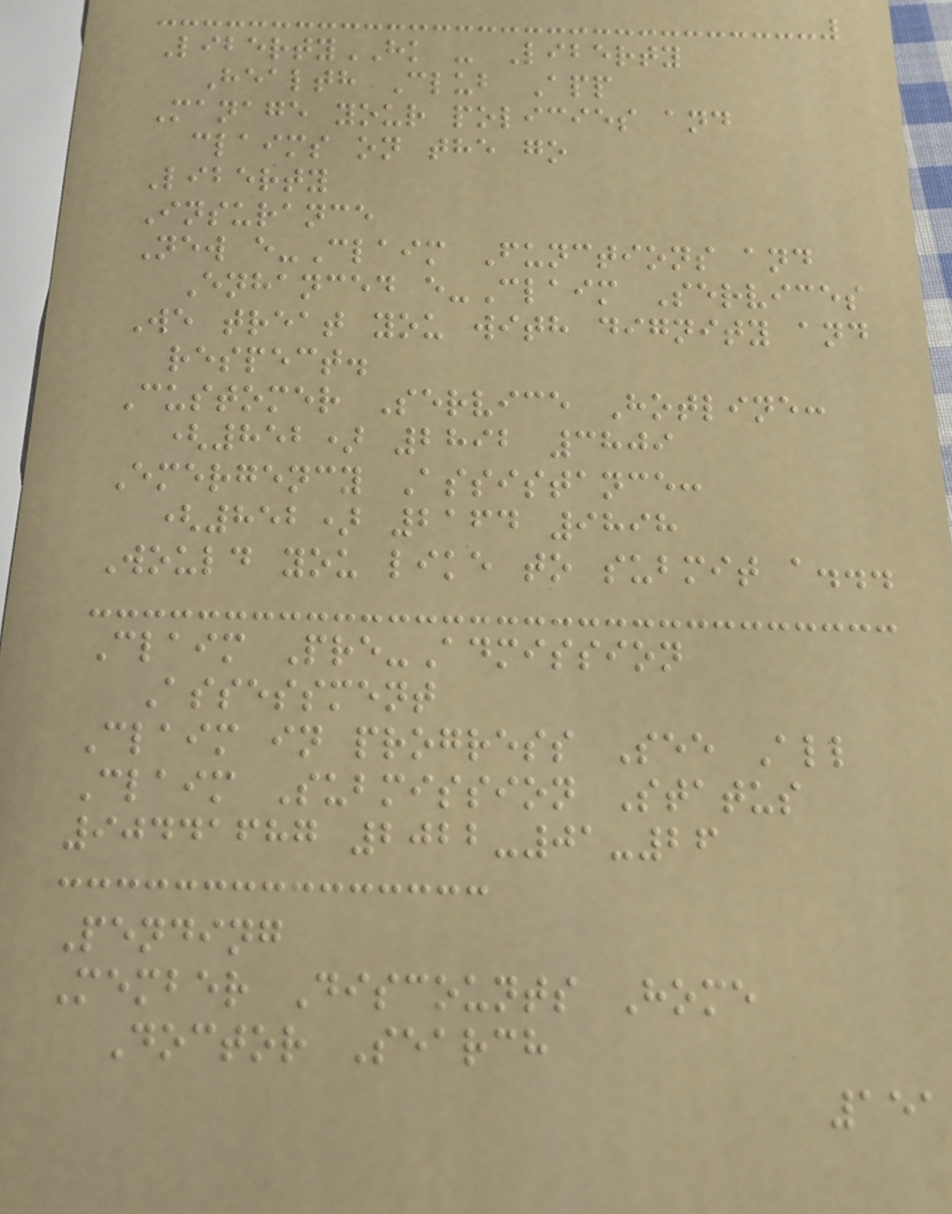LibertyHK - Liberty
Health Club App
Manage your policies and
claims on the go
Liberty
Insurance
New e-Claim Functions and
Enhanced e-Claim Services
We treat you with dignity and
respect.
Customer Service Hotline:
(852) 2892 3809
Emergency Assistance:
(852) 2164 9898
Would you like to submit a...
Claim Pre-Admission
Assessment
Claim in progress See All
Claim Submission Status
90441687 2022-01-26
Pending
Member Discounts Home
Doctor Search
151
